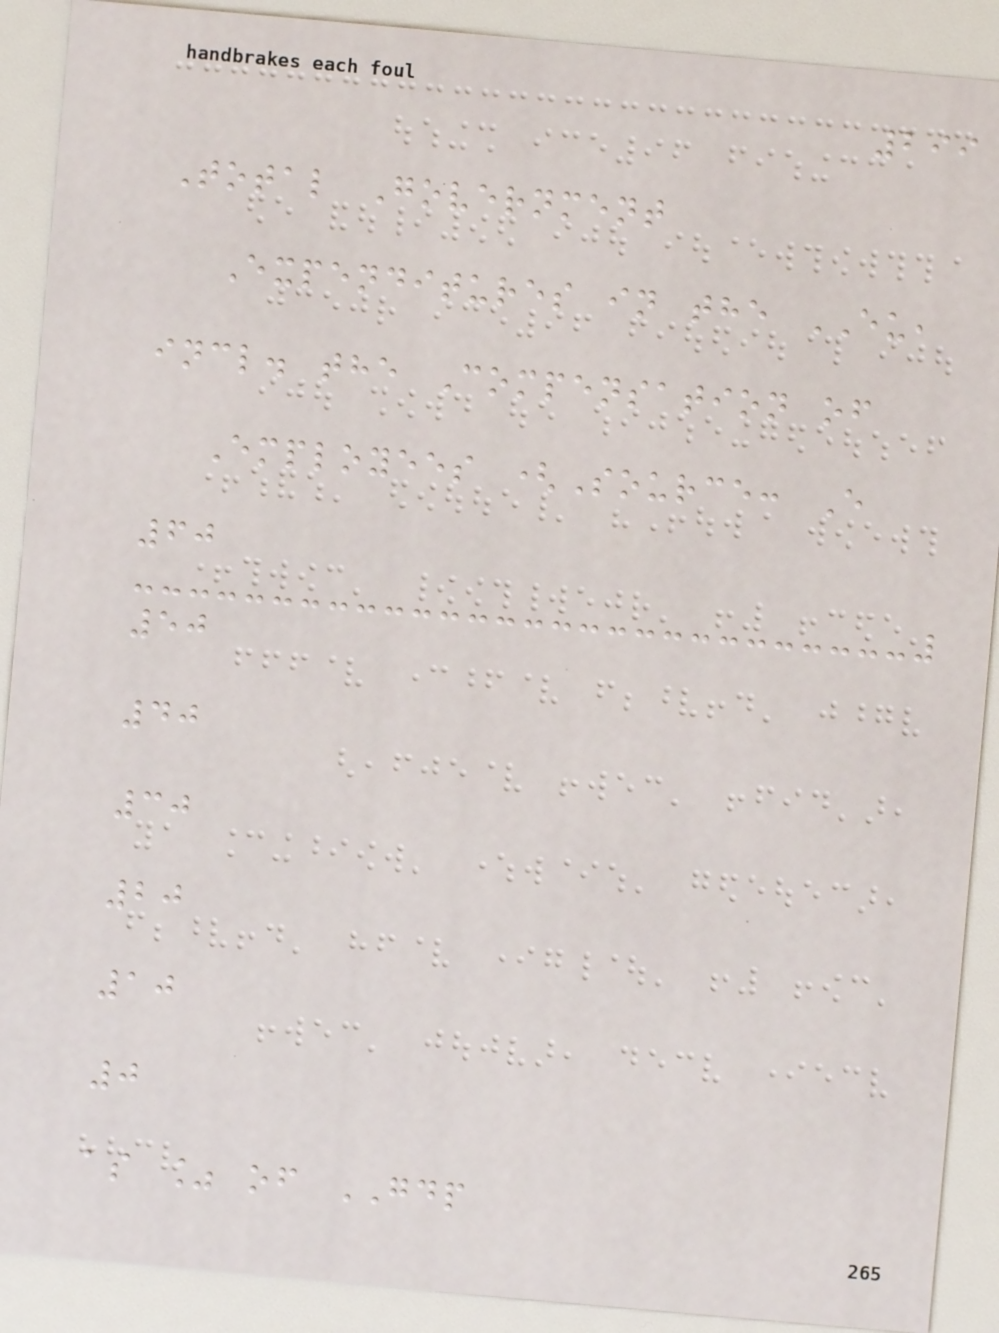299
Total Government
Expenditures in the EU,
incl. the Compensation of
Employees (Source: E
60
50
40
30
20
10
0
as % of GDP
